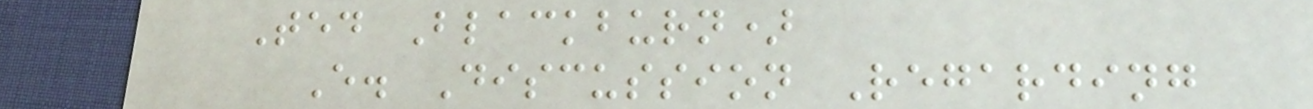Ted Blackburn)
E. Discussion Regarding
